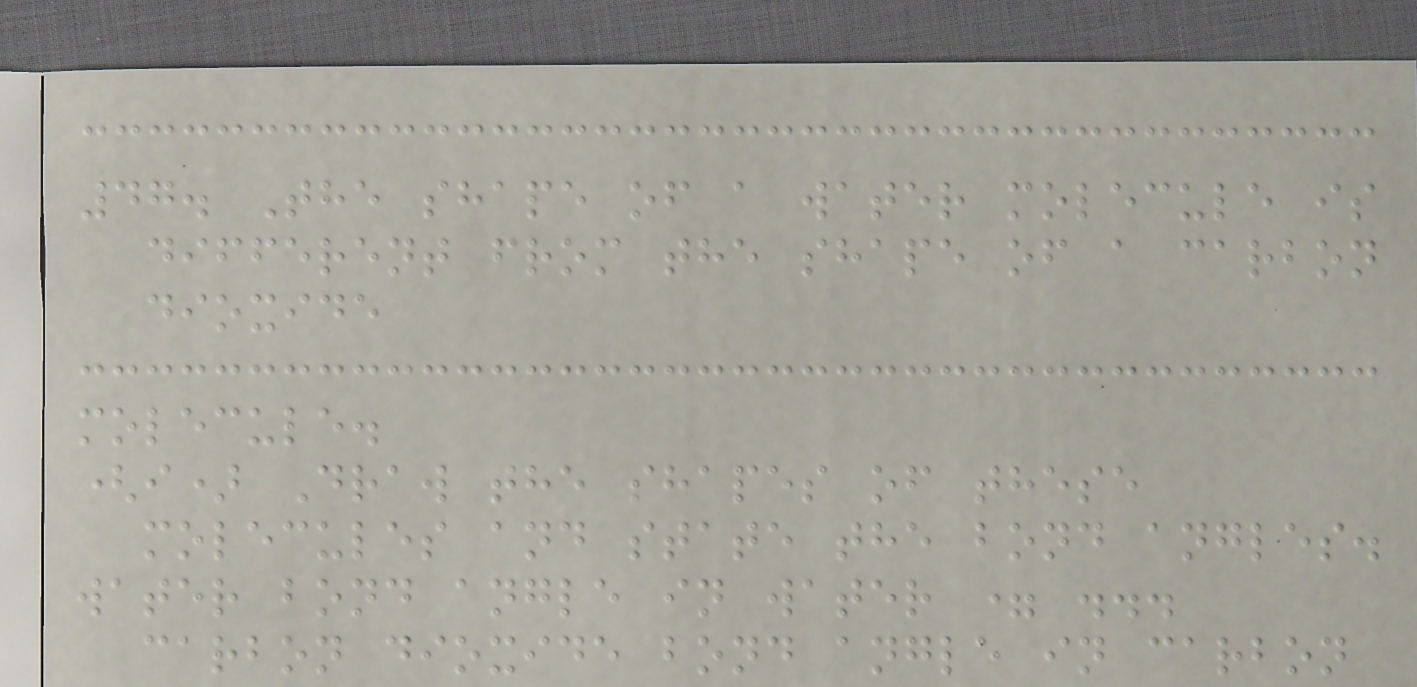47. The shape of a water molecule is
different from the shape of a carbon
dioxide
molecule.
(i) Draw the shapes of these
molecules and state the bond angles.
water bond angle in water = ...
carbon dioxide bond angle in carbon
